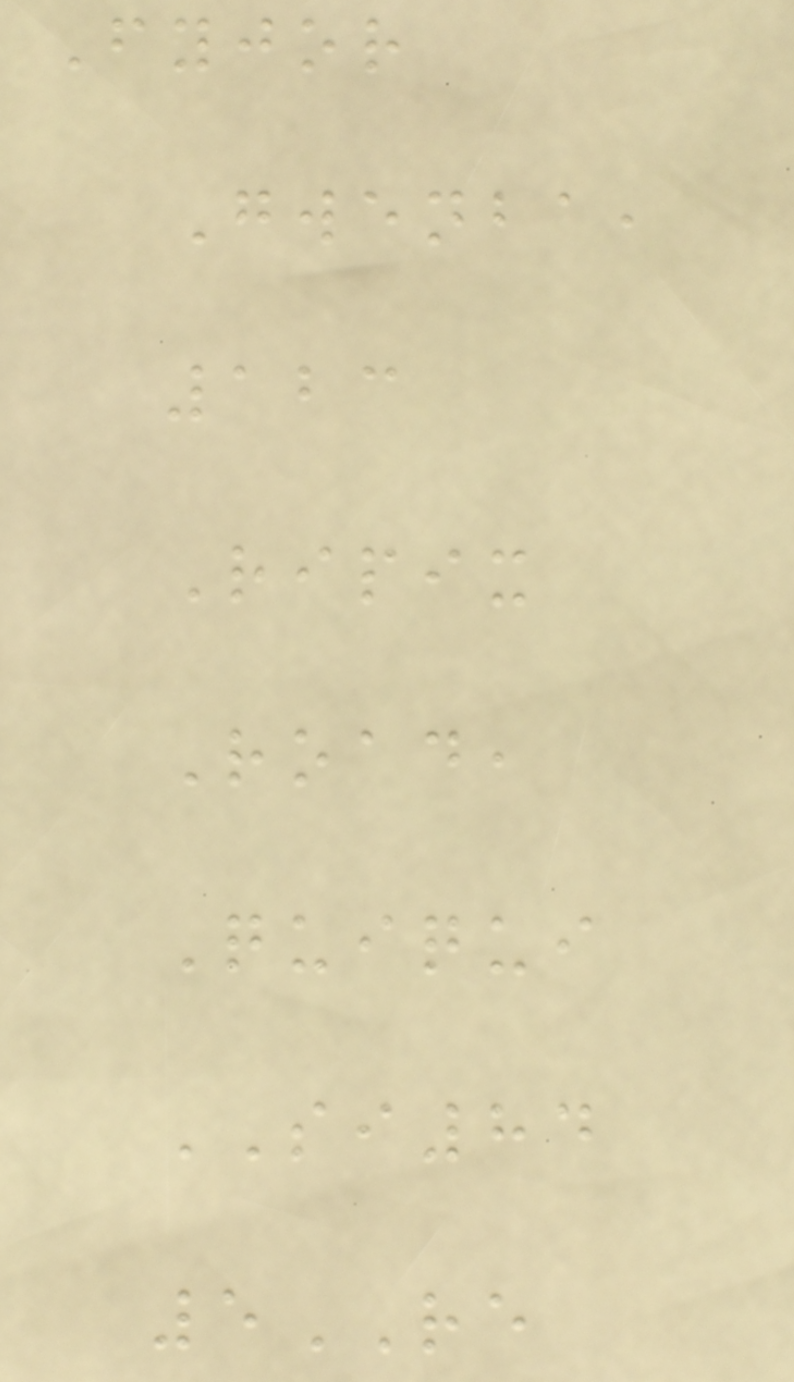Fyjor
Gwenba,
123
Ripix
Road,
Quiqui
SI84
5RE
